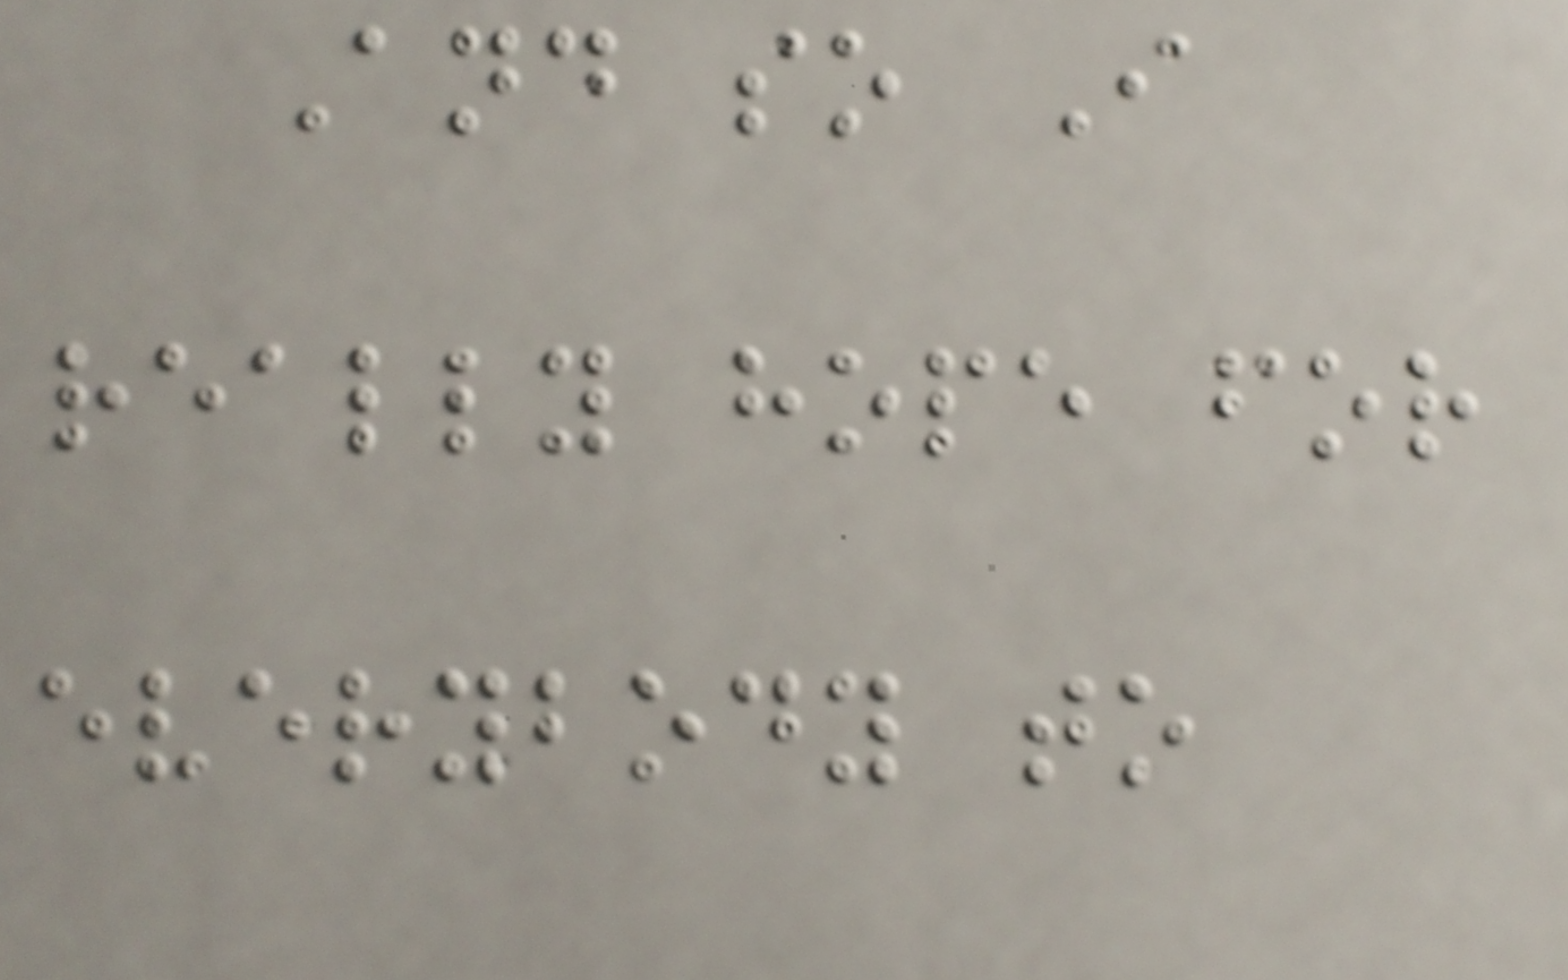And so I
really hope for
everybody to
